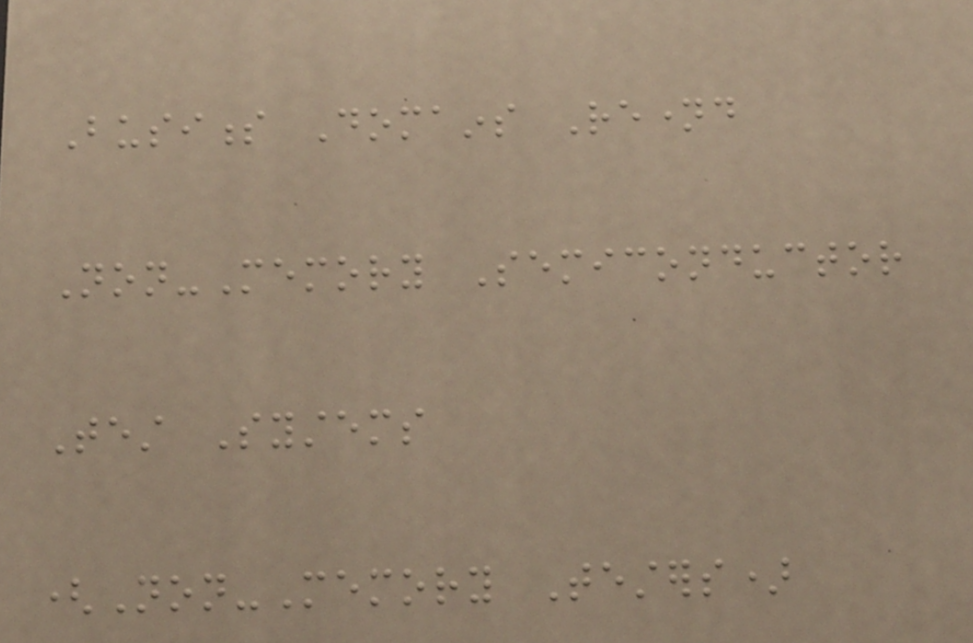Business Domains Renamed
Non-Memory Semiconductor
Test Systems
(Non-Memory Testers)
